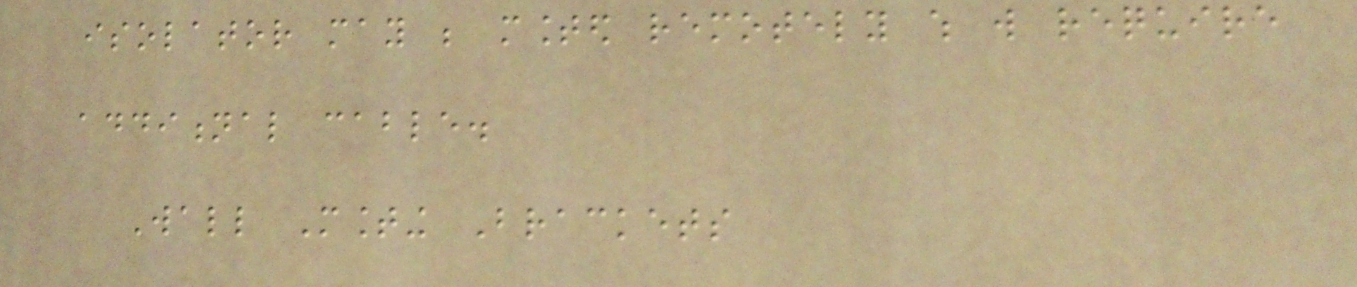isolator may be mounted remotely which will require
additional cable.
Wall Mounting Brackets
